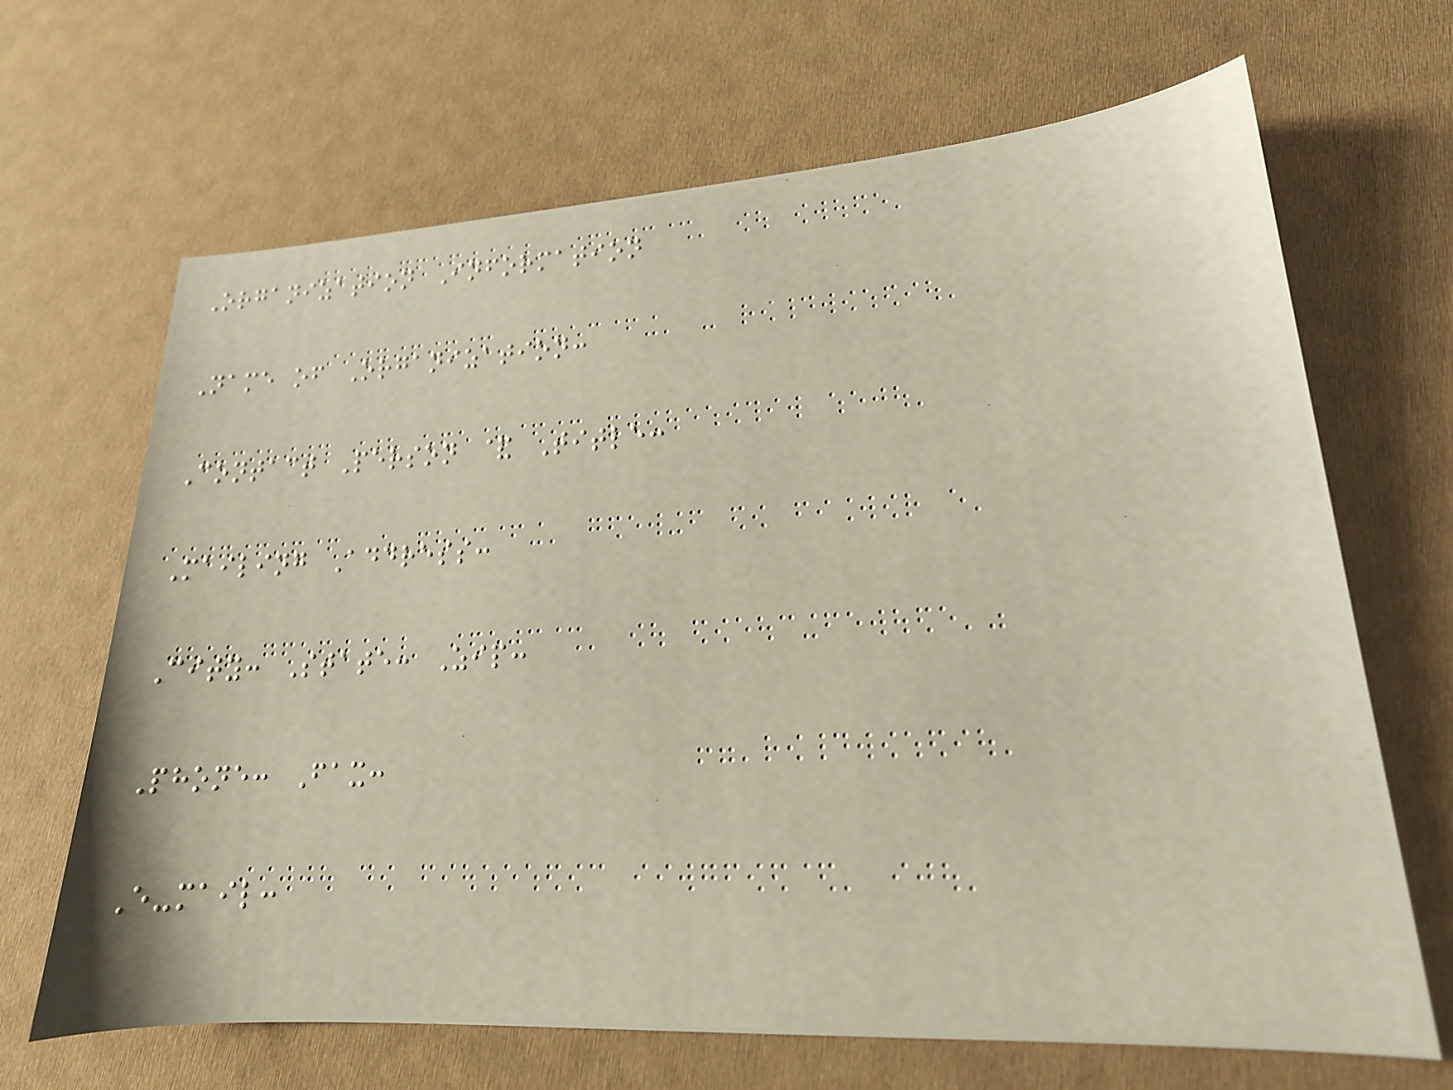Organization Information
Name of Organization:
Contact Person & Title:
Mailing Address:
City: State: Zip:
Phone: Fax:
E-mail:
